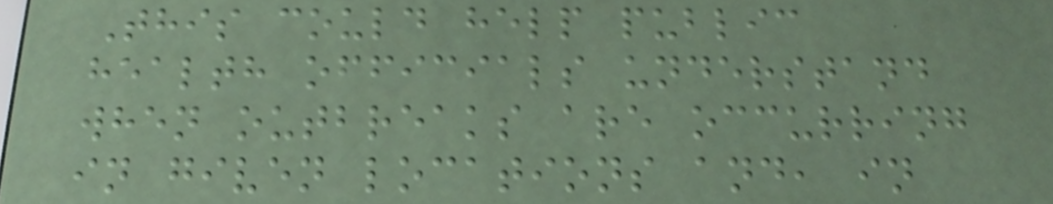This could help public
health officials understand
when outbreaks are occurring
in given locations and, in
